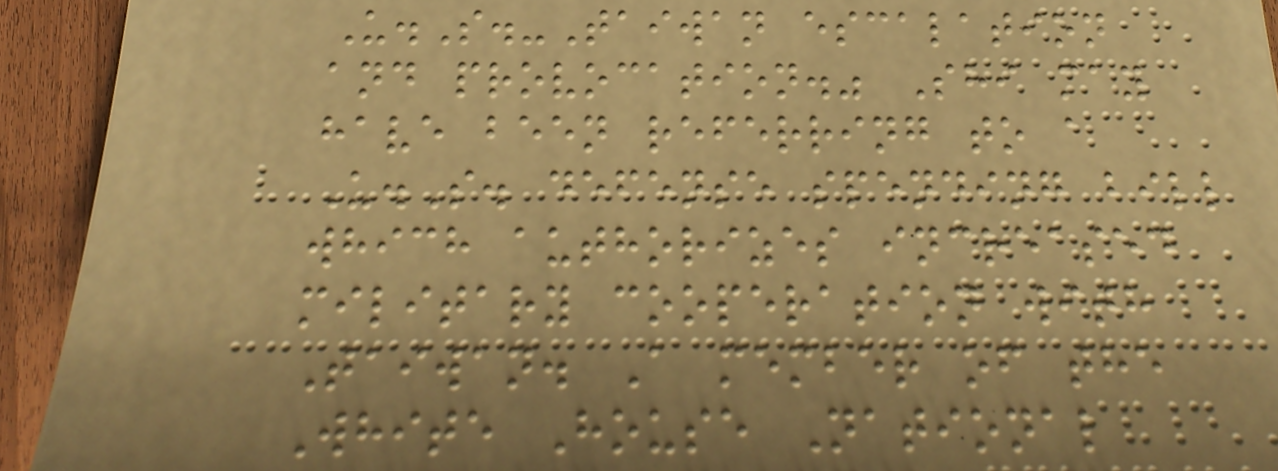U.S.-Taiwan escalation
and provocation." Shi may
have been referring to a
U.S. defense spending bill
which authorizes increased
military cooperation with
Taiwan. A member of the
White House National
